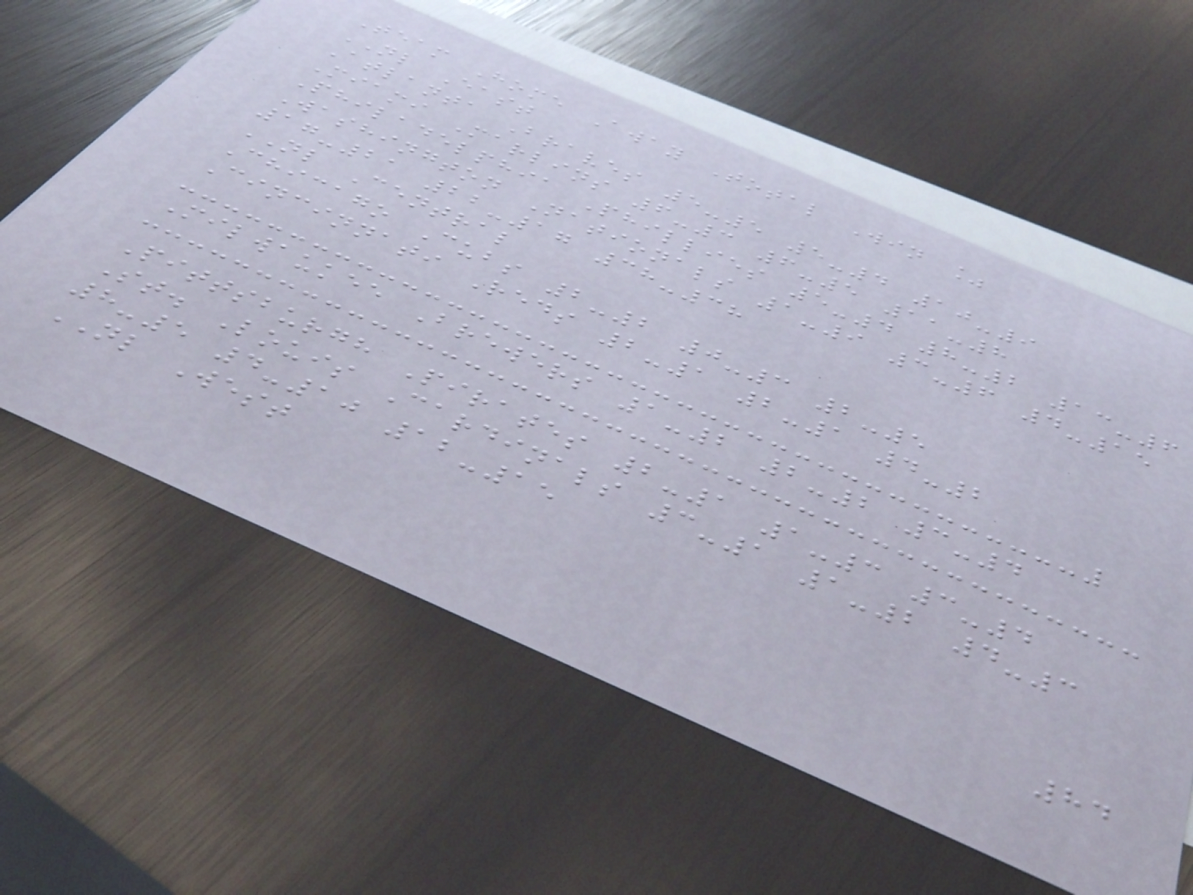Team Home Away Total Win %
NL East
Atlanta Braves 5-5 5-4 10-9
Miami Marlins 6-3 6-5 11-8
Philadelphia Phillies 5-4 8-2 13-6
Washington Nationals 1-9 3-6 4-15
17-21 22-17 38-38
NL Central
Chicago Cubs 2-2 0-3 2-5
Cincinnati Reds 2-1 2-1 4-2
Milwaukee Brewers 1-2 2-2 3-4
Pittsburgh Pirates 2-1 1-3 3-4
St. Louis Cardinals 3-1 1-2 4-3
8-5 4-10 12-15
NL West
84
